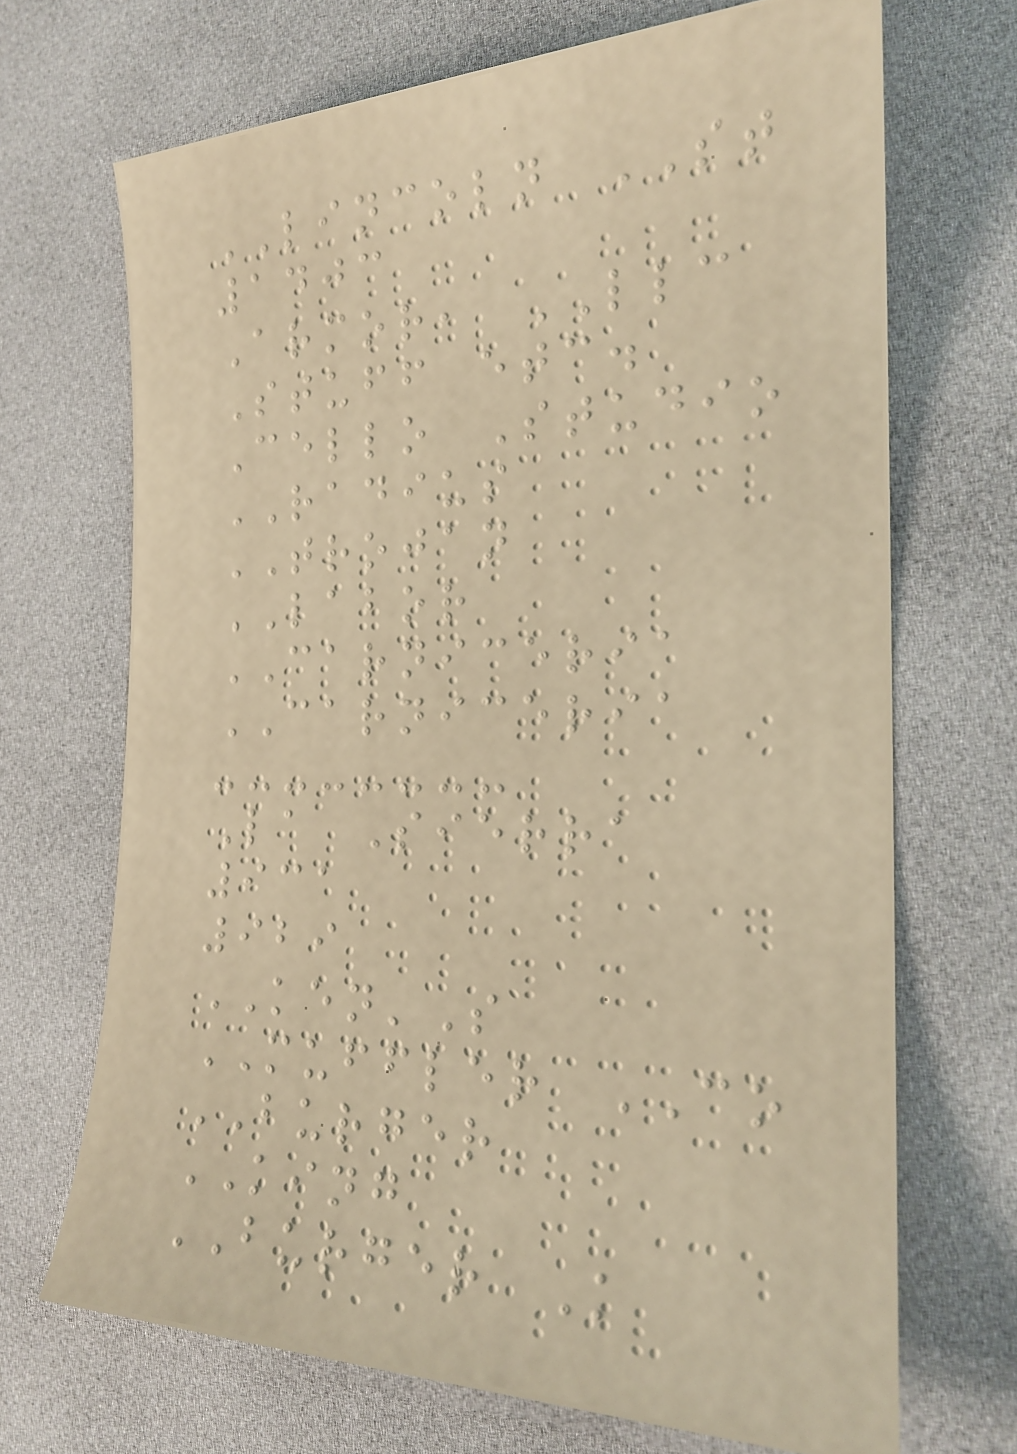LINCOLN ST
1403
Armor, LLC
Stuff etc.
Cello Studio
RADIUS
TROJAN
LABOR
CARNICERIA
CARNICERIA
La Sierra
931
929
KEN'S
MUFFLER CO
BURGER
KING
BURGER K
